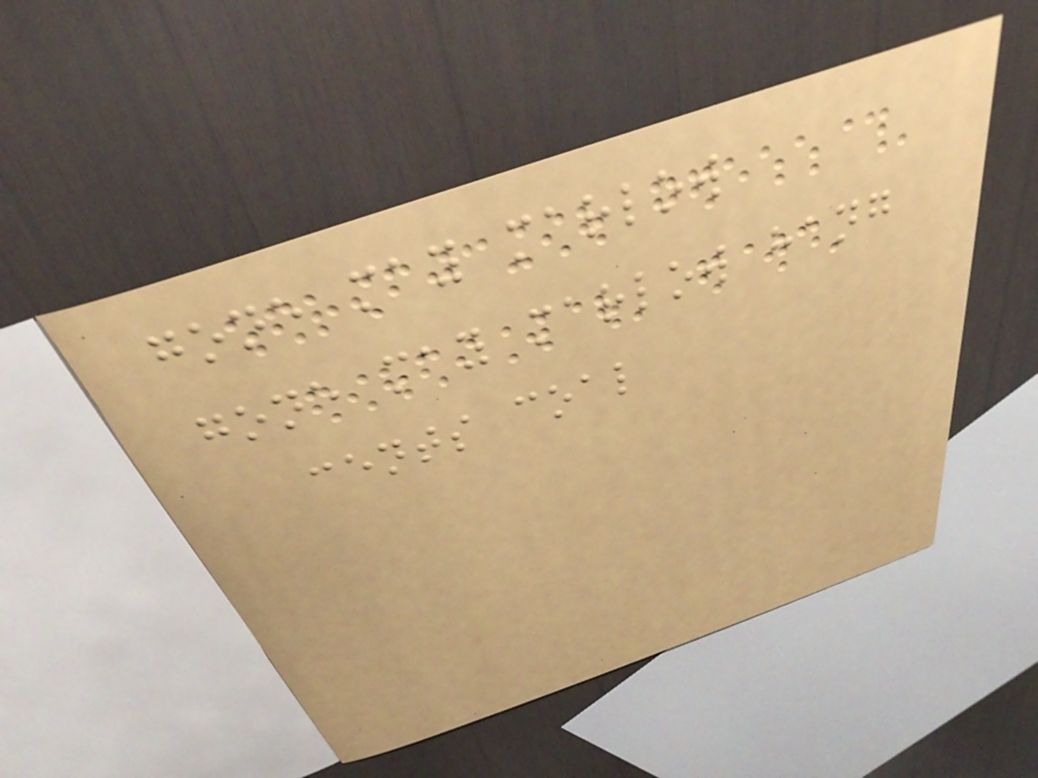gone may marlow
gone may marlow hang
cents coal
